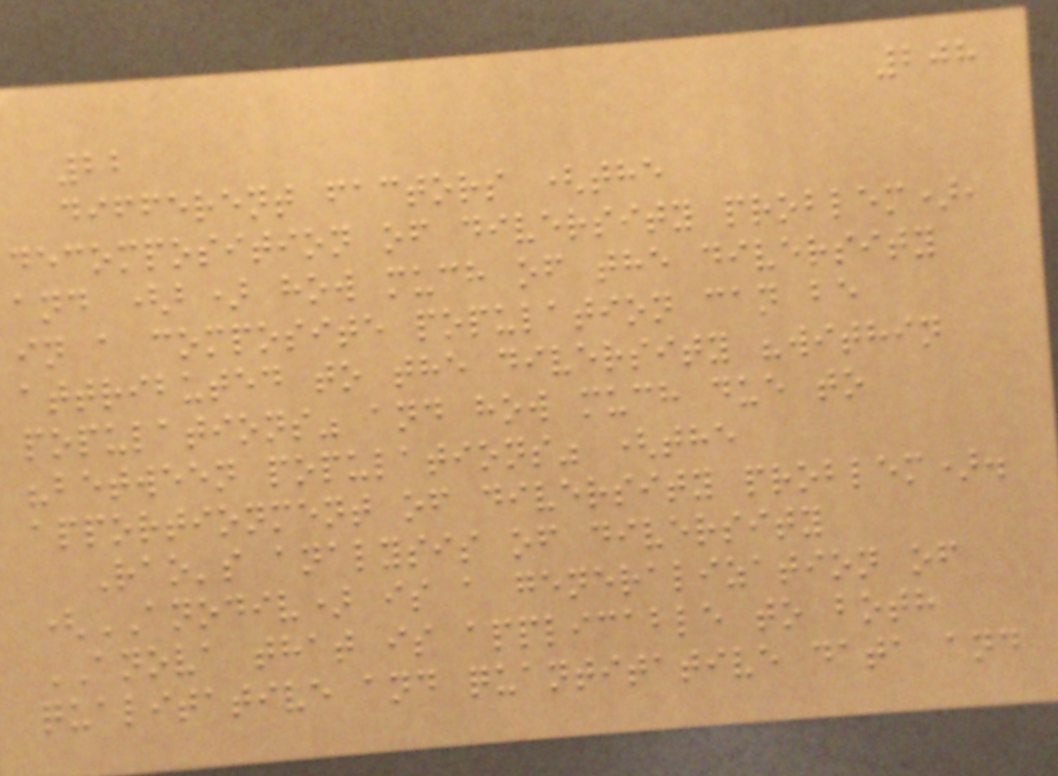208
22
different factors (the
decomposition of diversity problem),
and (b) how much of the diversity
in a composite population can be
attributed to the diversity "within
populations" and how much due to
"between populations" (the
apportionment of diversity problem).
Rao's analysis of diversity
(ANODIV) is a generalization of
ANOVA that is applicable to both
qualitative and quantitative data and
